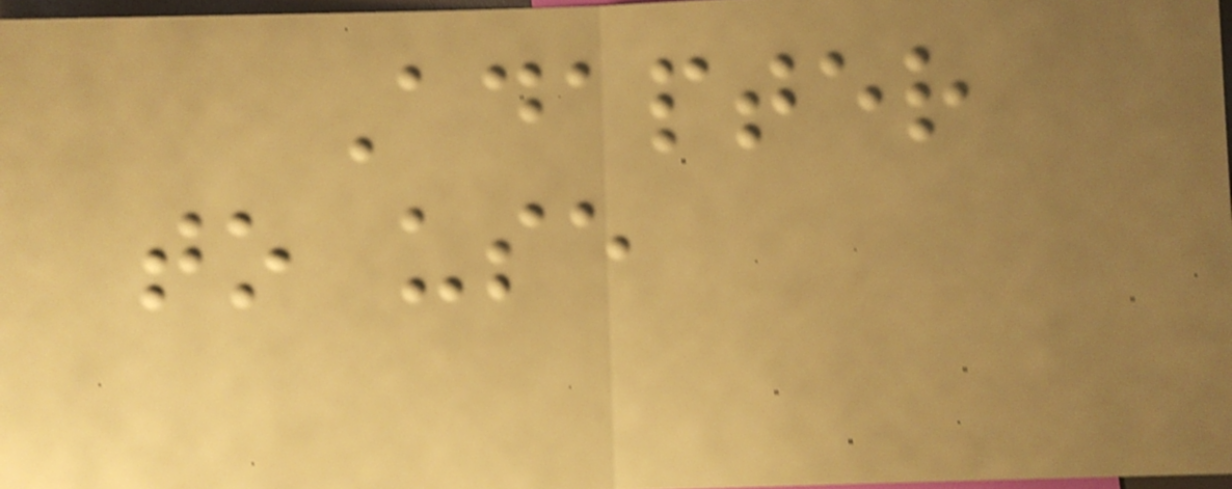Adapter
to use
